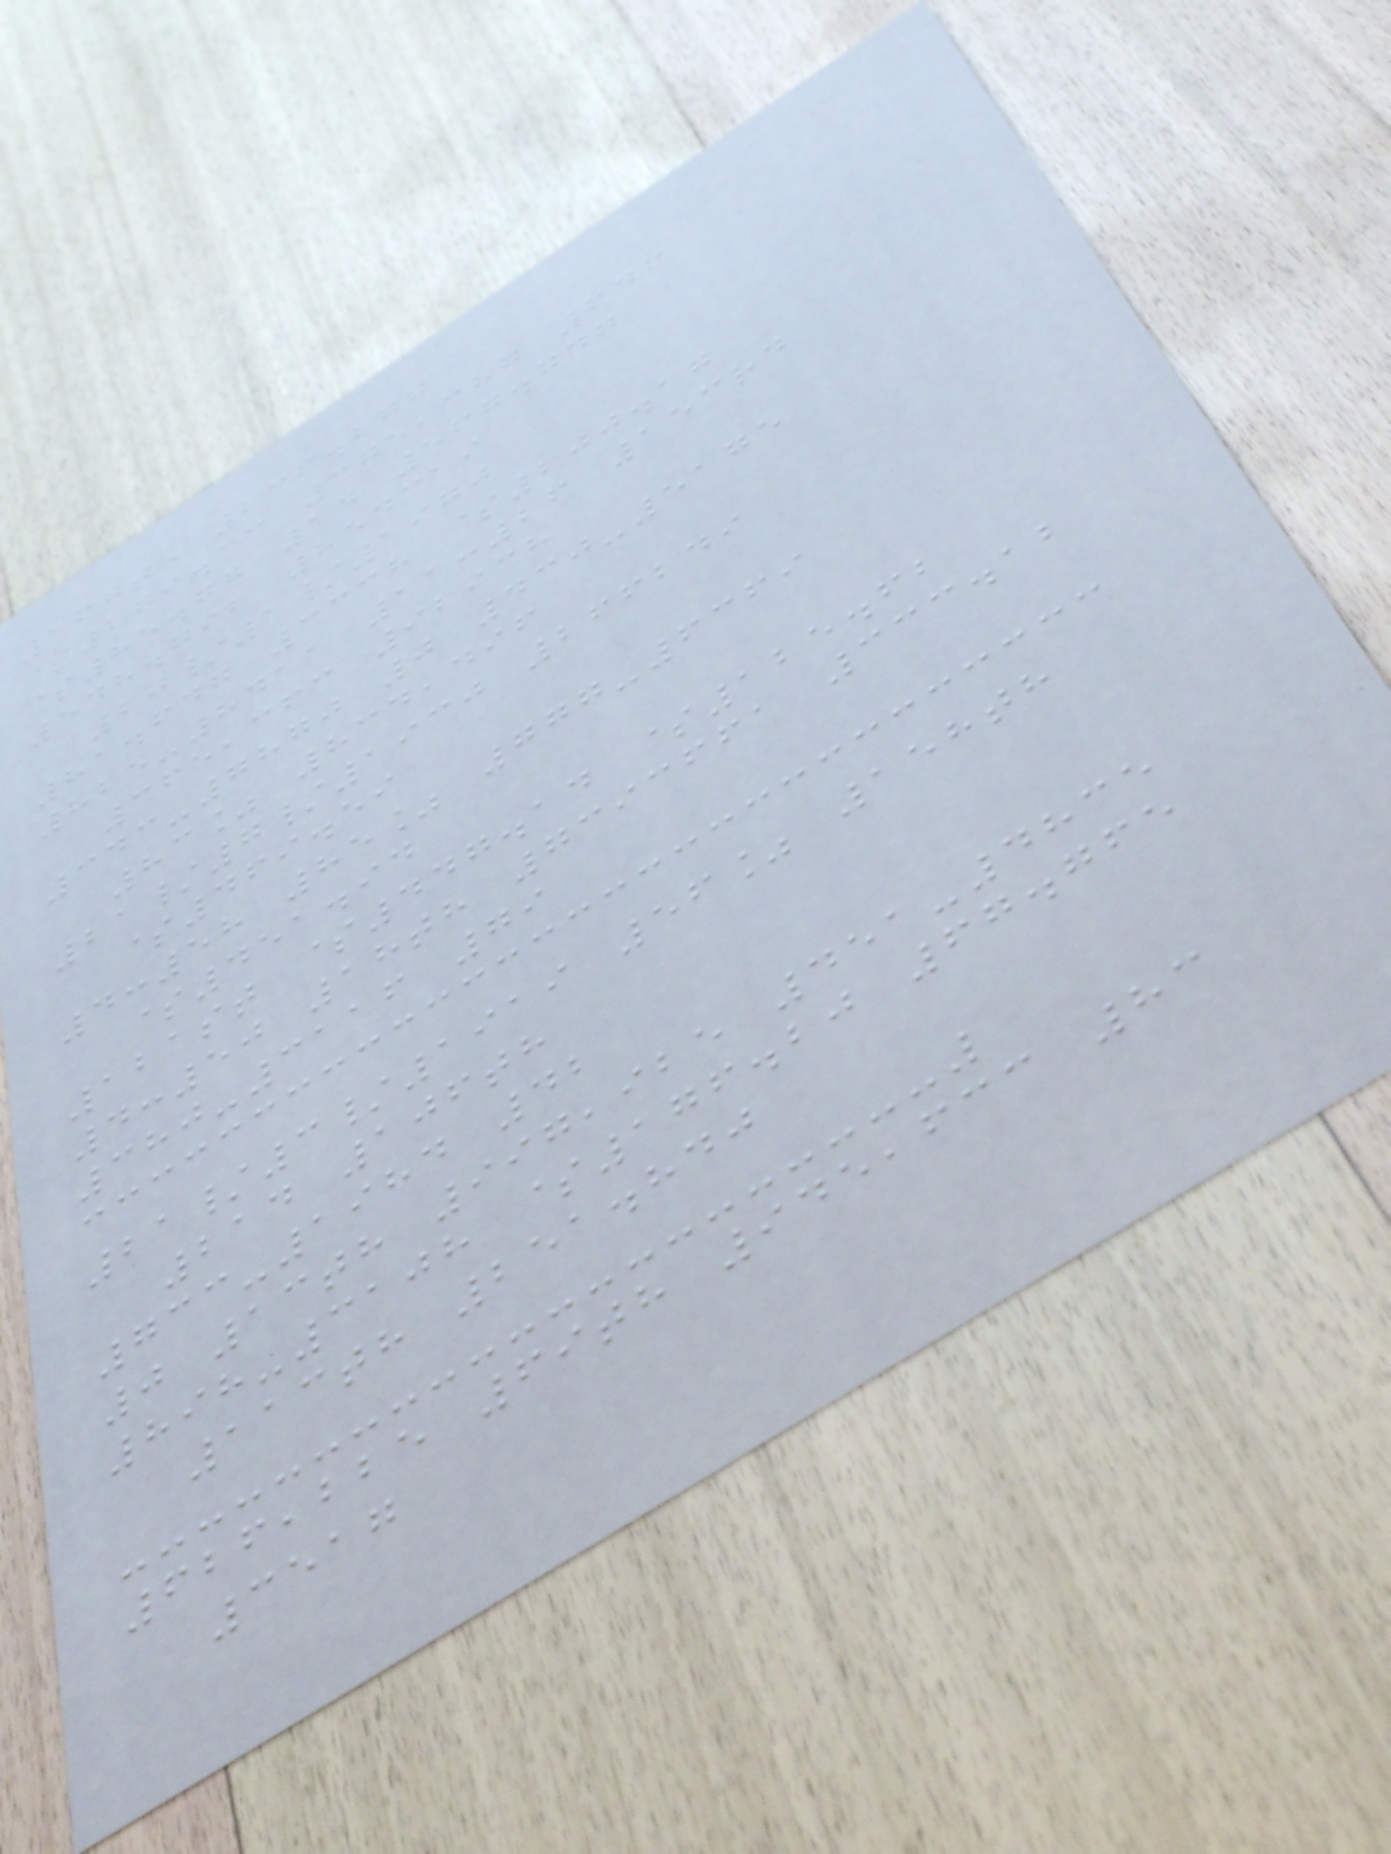167th 236.277
$279.33 375,387 646
$85.77 14 567.747
548.792 854319
20/1/1970
81.647 3338 $200.17
825-8411 11:26 153rd
365,363 92938
343-7870 0 430-5175
83% 834,496
21/7/1930 266249
$469.59
4:58 85% 777-6369
$451.94
121st $447.14 $125.62
4:50 18th 7393661 333.12
380-3116 79
21/3/1919 56% 158th
214 106th
733-1984 42
0 13th 997,925 451-4835
898-3108 $176.20 67.765
113th 251.840
626,225 69th 945,633 83
3517
